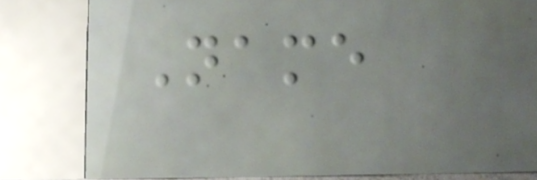Name
